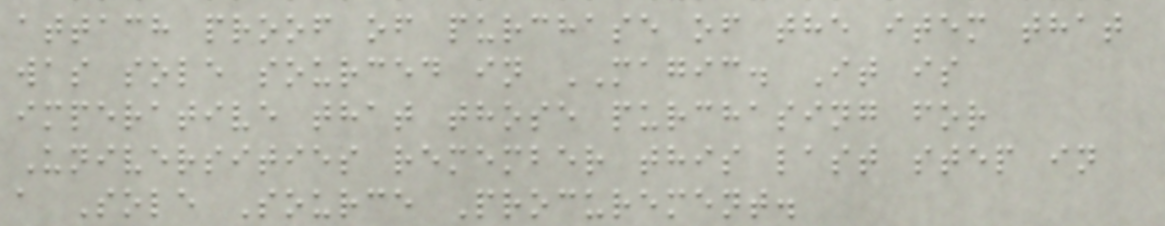attach proof of purchase of the item that
was sole sourced in MAGIC. It is
imperative that those purchasing for
Universities remember this last step in
a Sole Source Procurement.
